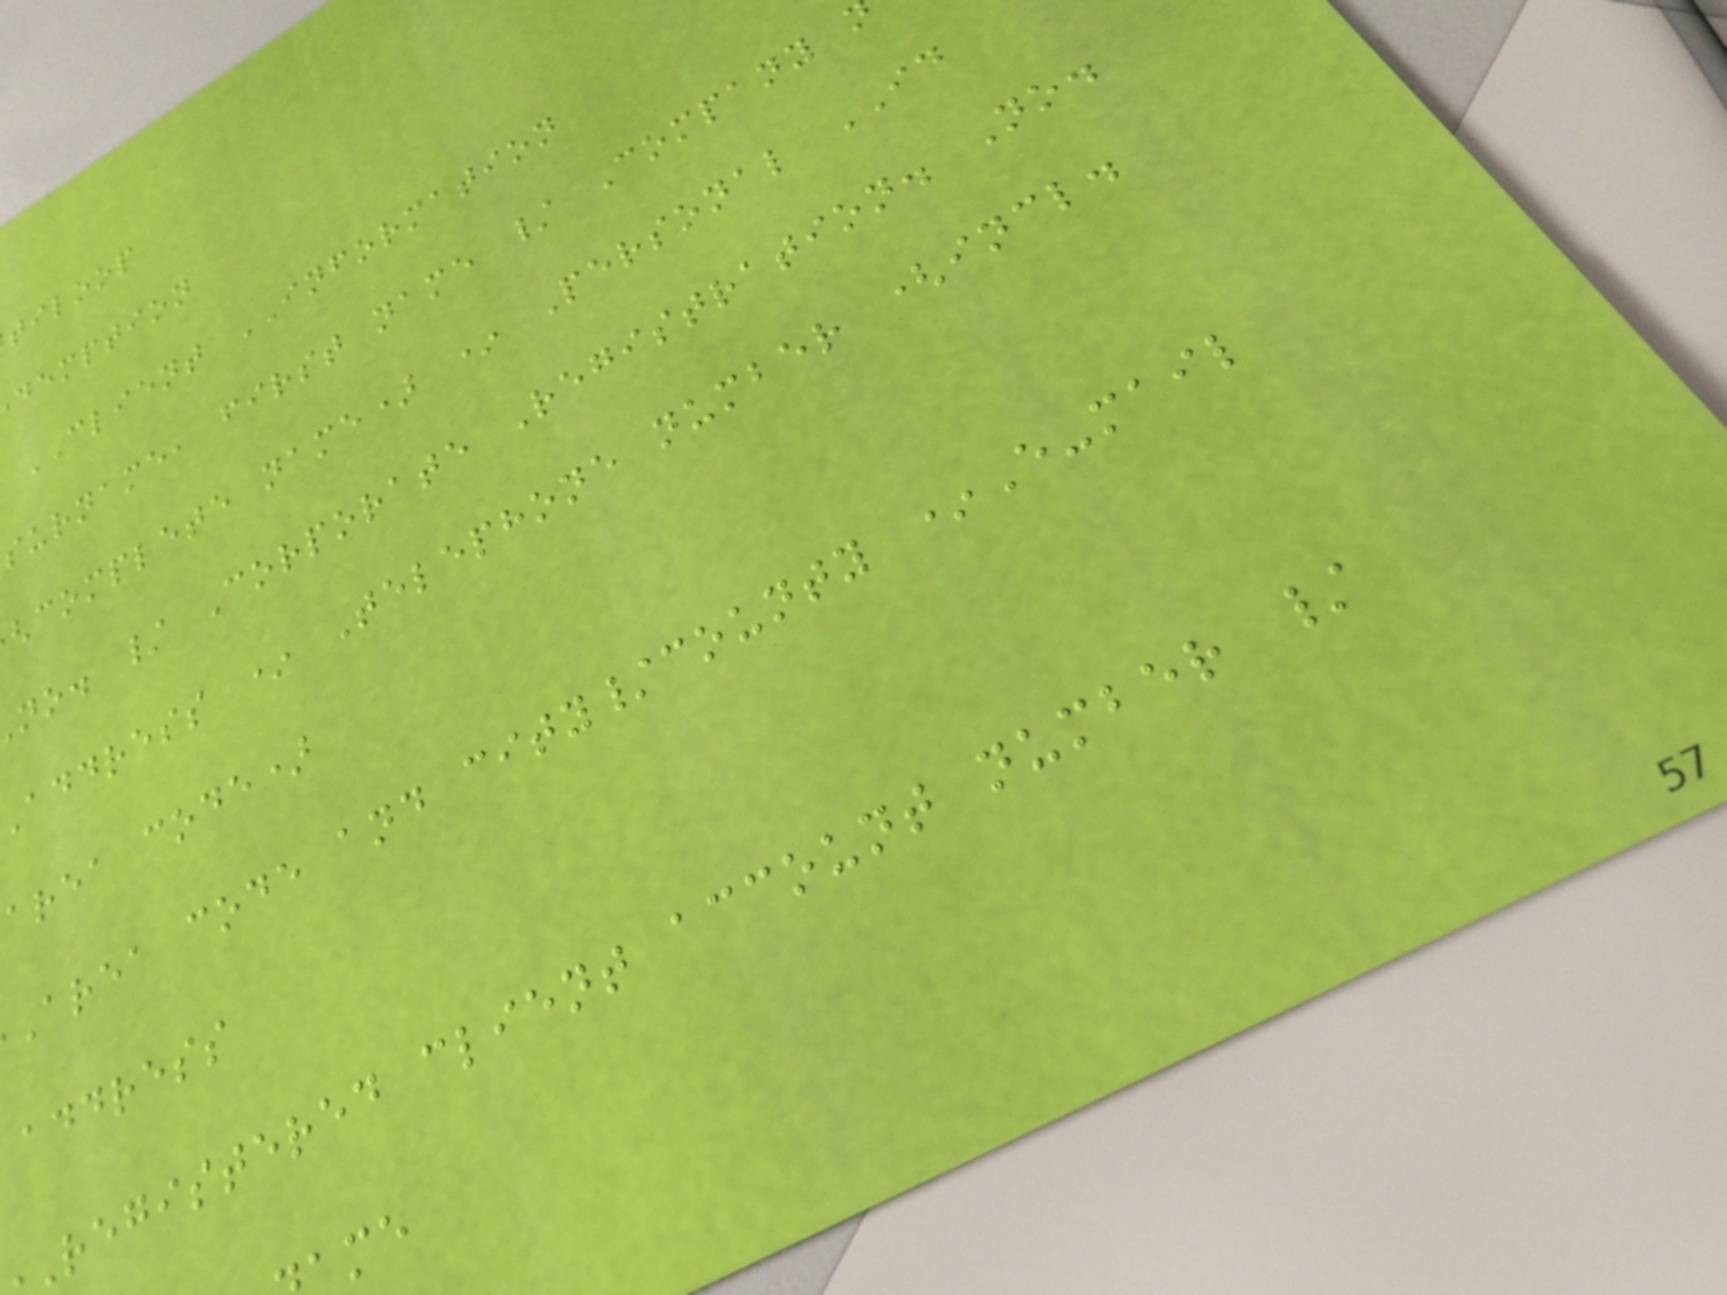tiloop
demption
CLIENT INFORMATION
surname, first name / Company
complete name) * Personal ID
no. / Corporate Registration. No.
address * Telephone number (incl.
area code)
Area code and city/county *E-mail
address
Registered client account number /
